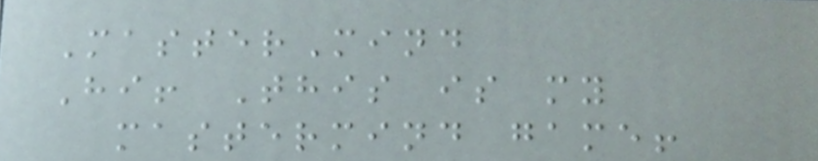MasterMind
Hi! This is my
mastermind game!
